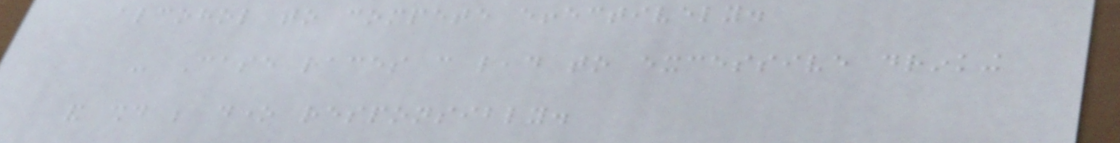alcohol to compete effectively.
- Case races can lead to excessive drinking
and should be done responsibly.
